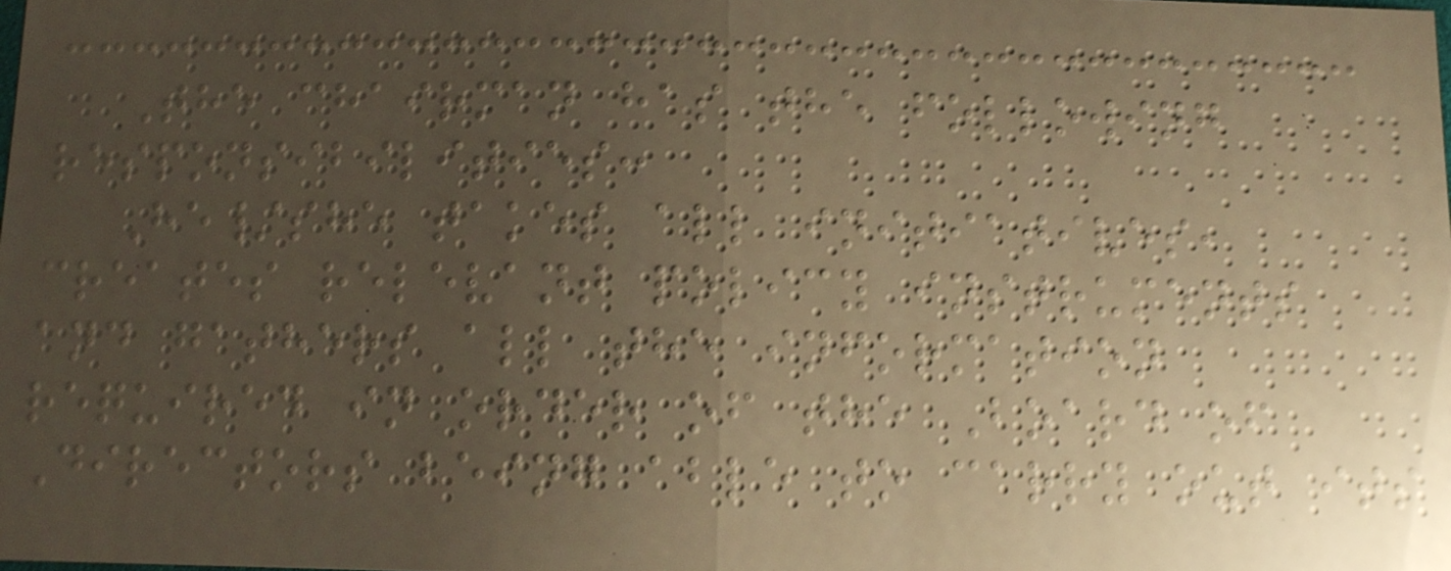The chairman has the following
responsibilities:
He/she takes all initiatives,
creates relevant policy instruments
and gathers all the information
required in order of the Board of
Directors being able to carry out its
